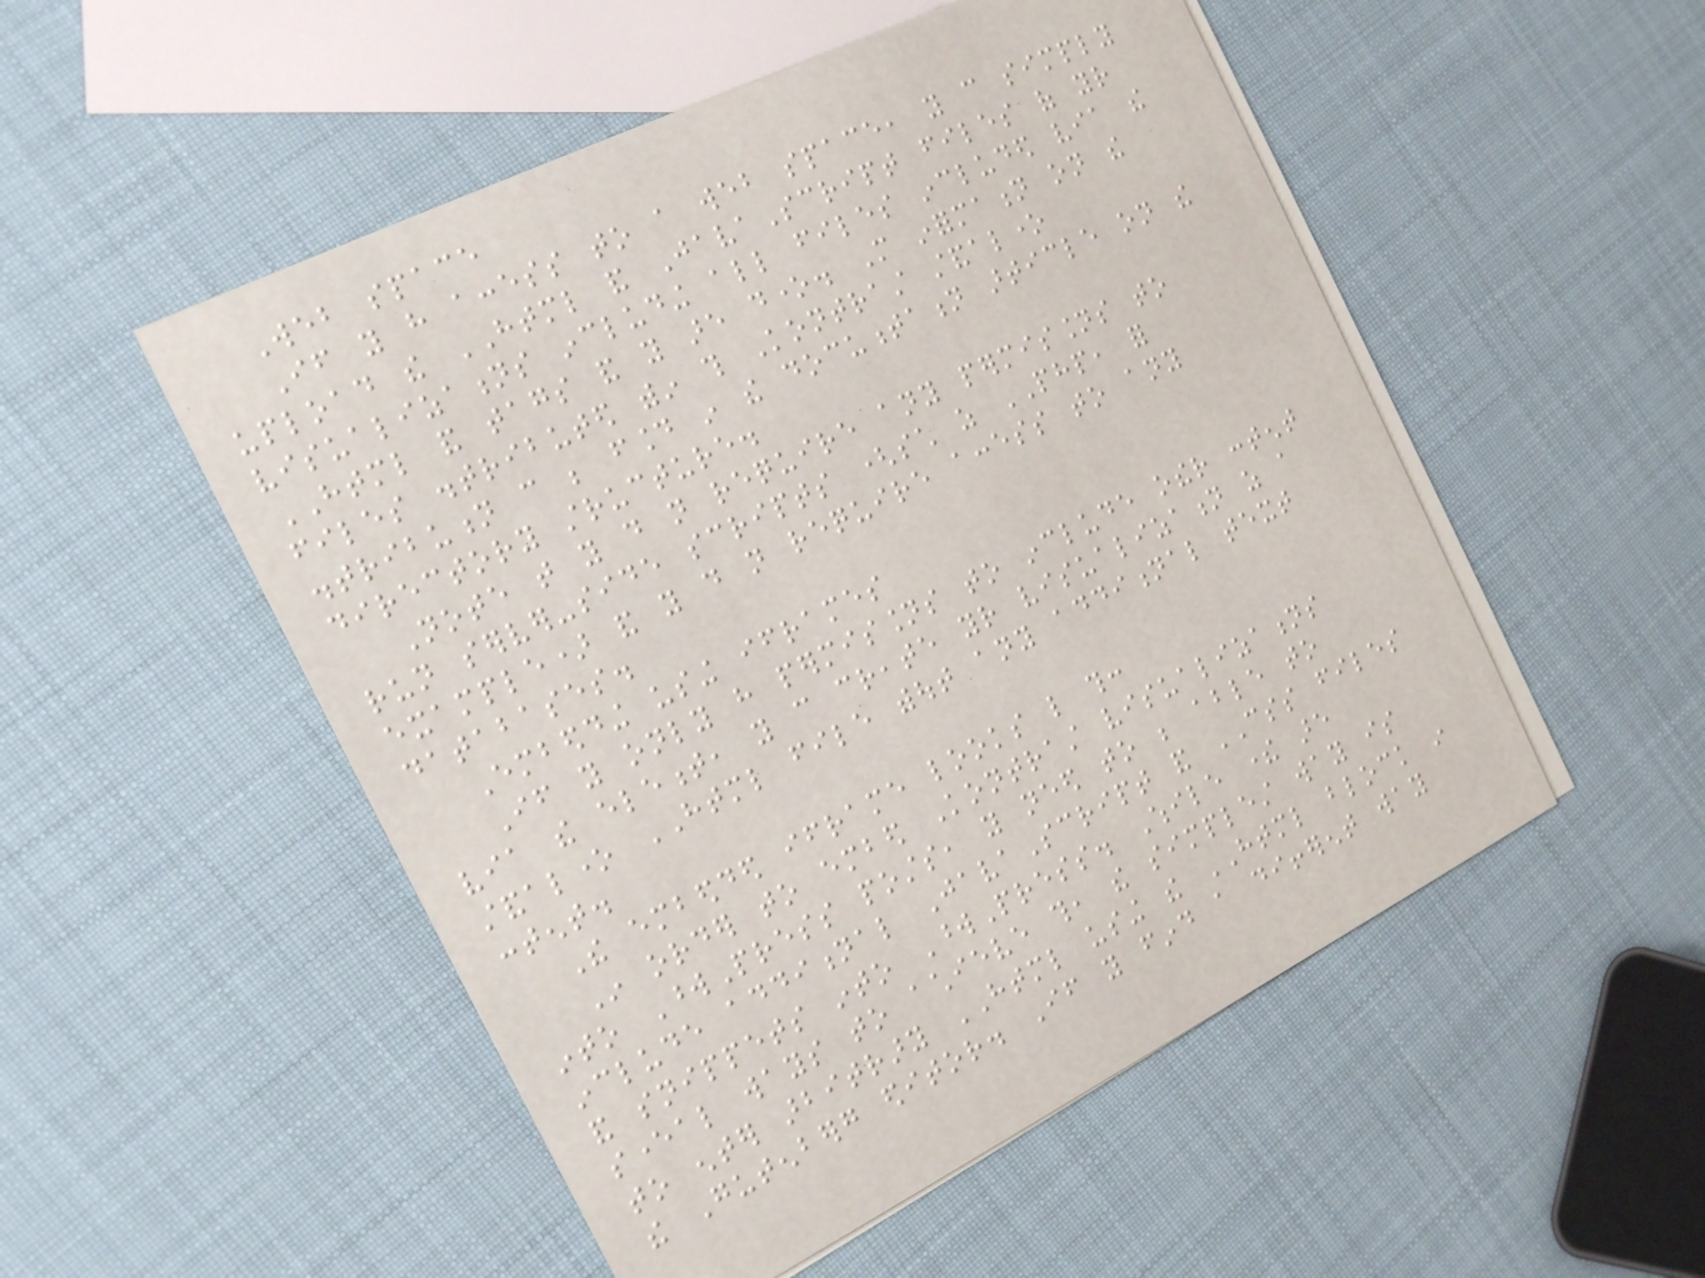Web space
If you have access to a web space, you can simply
upload the HTML and JavaScript files of your
visualizations including all files included via the
HTML and tags and you are done. More information on the
files distributed within this Kontrast standalone
distribution can be found in the documentation article on the
directory structure.
Note that you do not require any permissions to
run server-side scripts (such as PHP, for
example) and you do not require access to any
databases.
Embedding using iframes
If you only have permissions to include other content
via the element, you can create your visualization as a
standalone HTML file without any additional text
content.
The embedded iframe looks like this:
In order to embed Kontrast visualizations
into WordPress posts, you need to be able to
include additional JavaScript and CSS files
and snippets into WordPress. While there are
several ways to achieve this, the simplest way is
to enter arbitrary HTML using the HTML block in
the Gutenberg editor. If you find a different way
